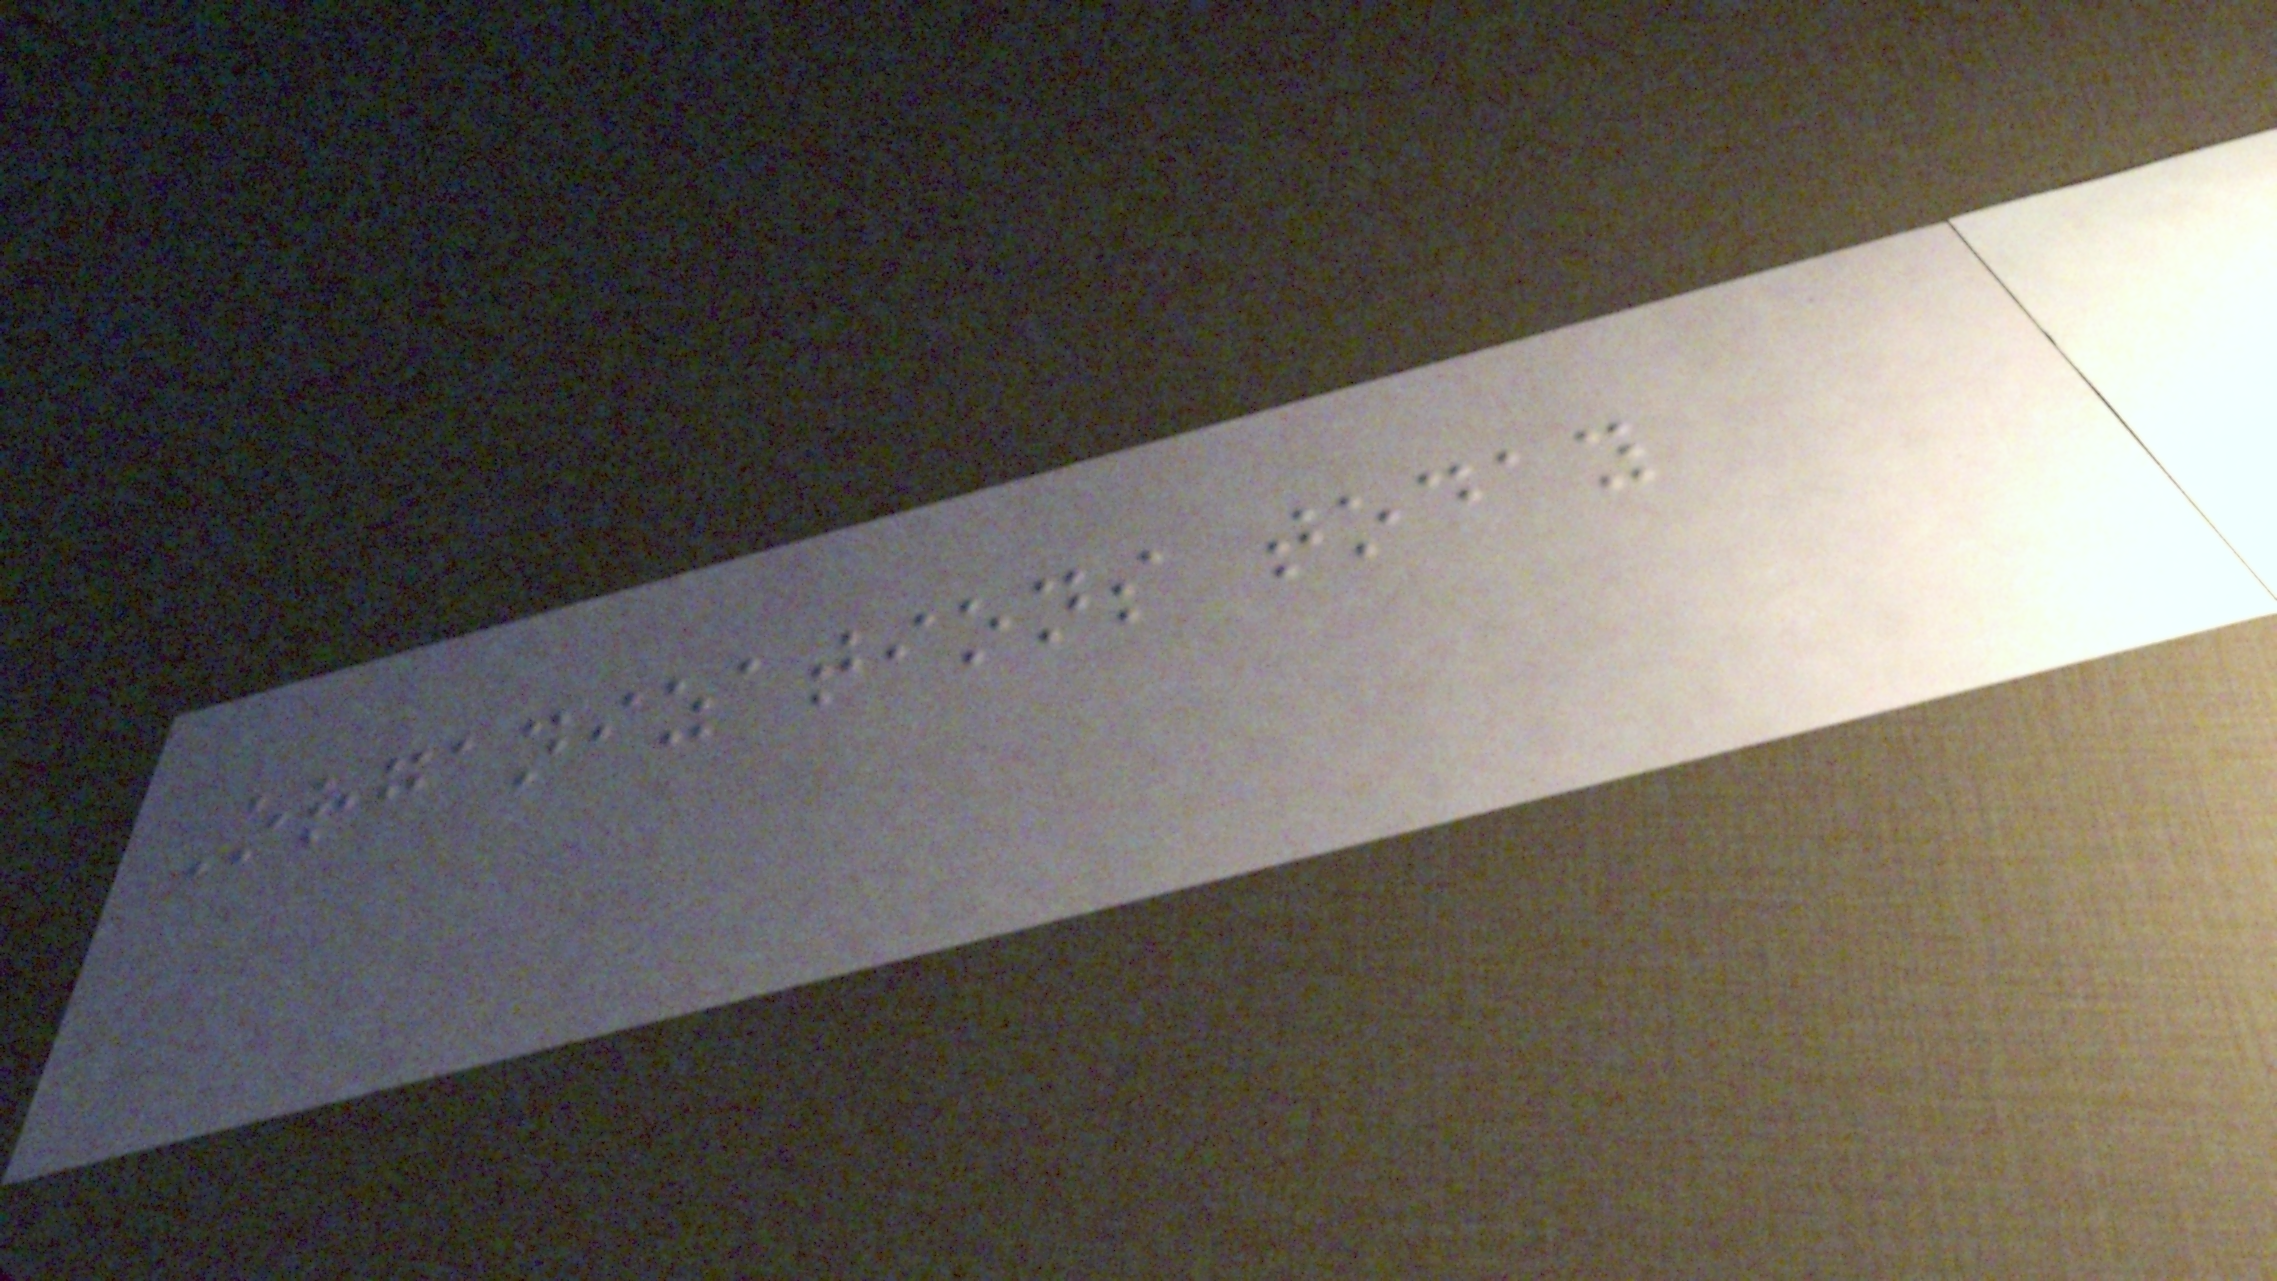Organizations today
